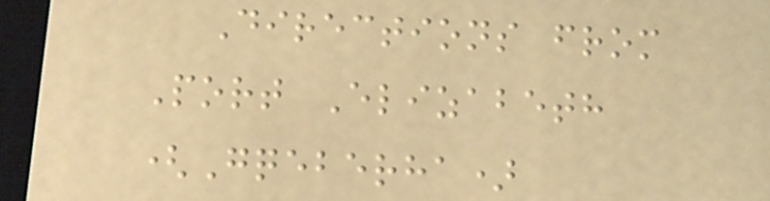Directions from
Port Elizabeth
(Gqeberha)
